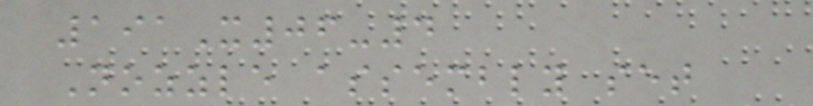191X06-4
Nozzle assembly set
